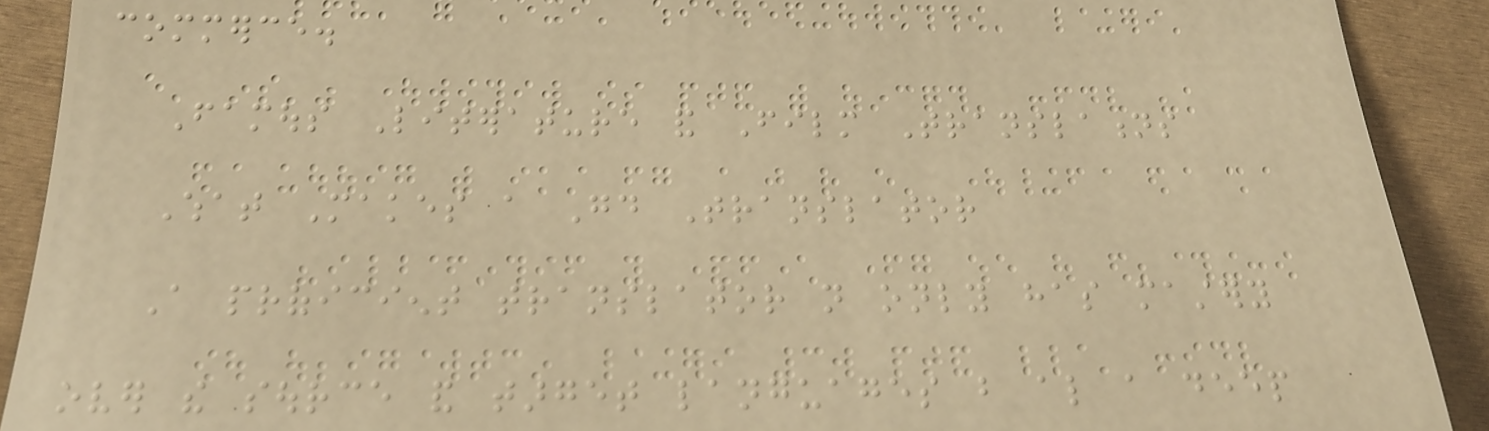commerce.
Famous Literature and Film Translations
What Makes a Good Translator
A proficient translator not only has mastery
over the source and target languages but also a deep
